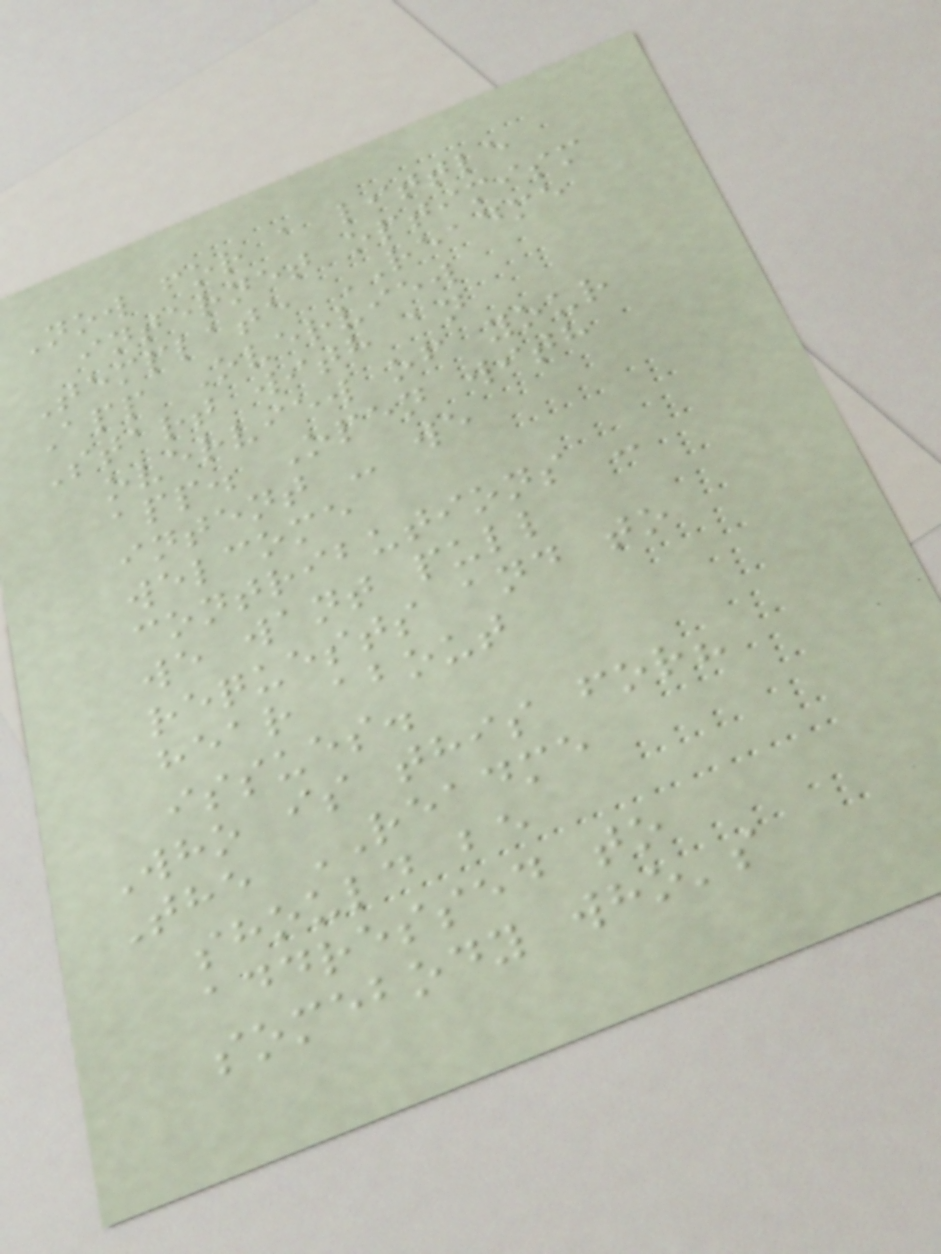Now for a little
internet optimism
Template README
App Overview
Start with an
overview of your
app. Open with
intent - we
welcome
contributions -
we want pull
requests and to
hear about
issues.
Who is this for?
The README
should be
addressed to
somebody who's
